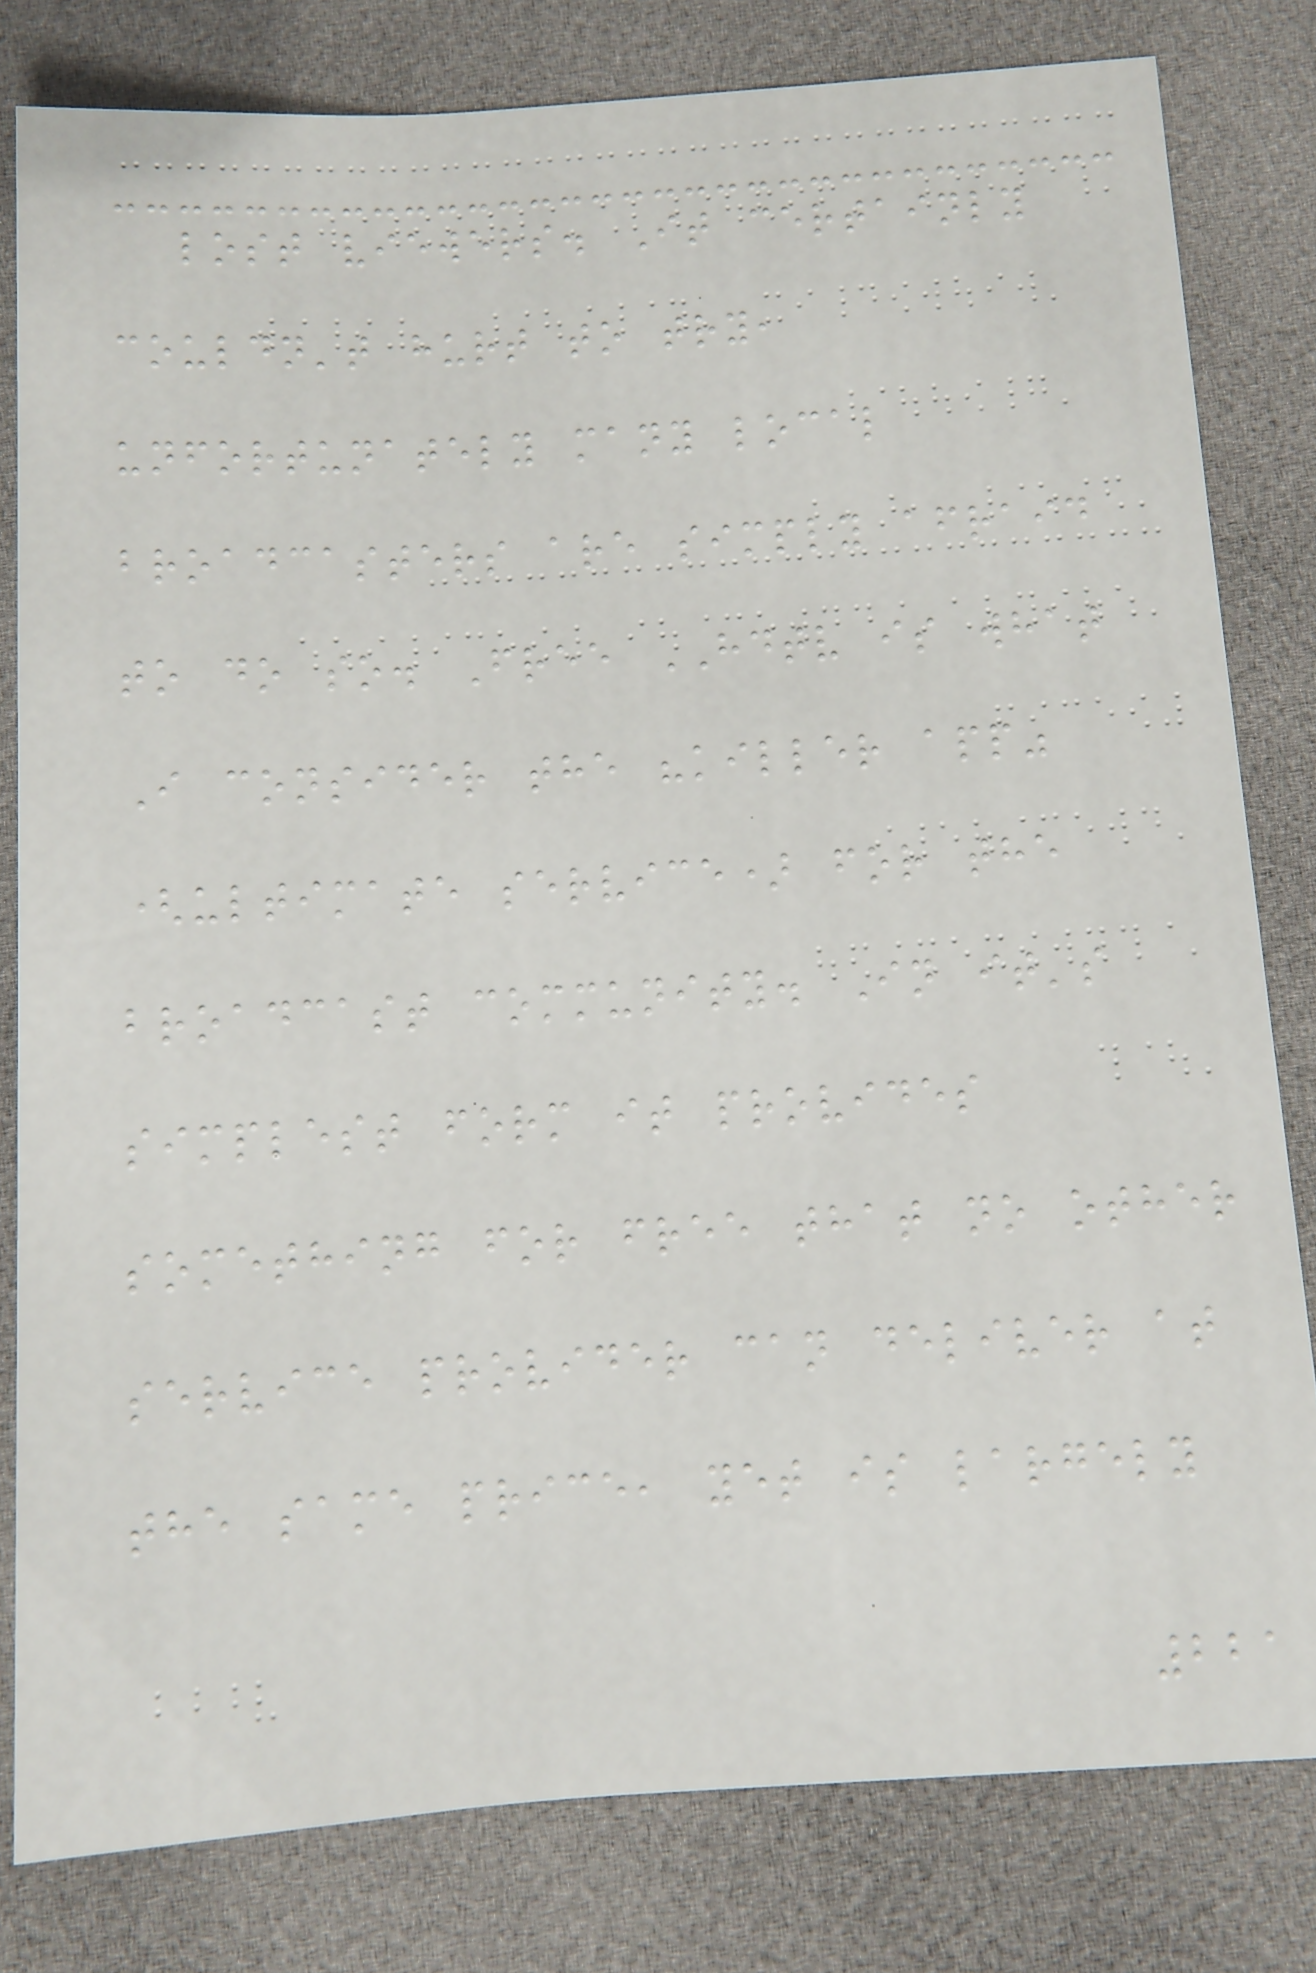lost viewers. It certainly
couldn't hurt to try,
unfortunately many local
broadcasters are simply afraid
to do so. Free HDTV is what
I consider the "killer app"
(ultimate service) for the
broadcast community. In it's
simplest form it provides
something for free that no other
service provider can deliver at
the same price, yet is largely
221
